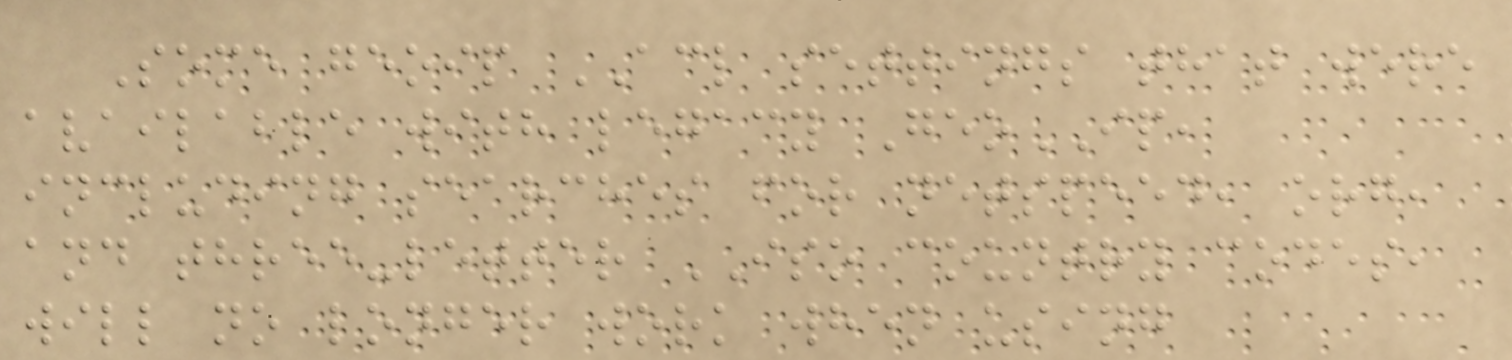Some geoip ACL settings that were
available with legacy GeoIP,
including searches for netspeed, org,
and three-letter ISO country codes,
will no longer work when using
